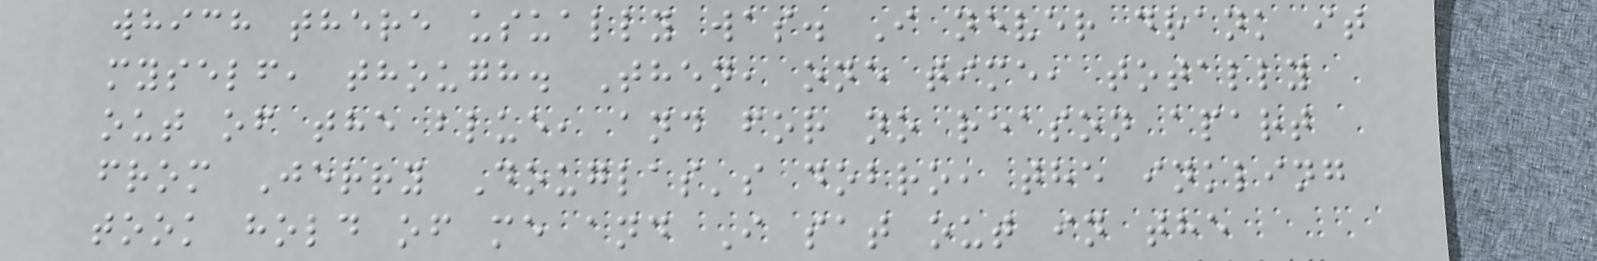which there usually was. I never drank it
myself, though. Then, one time, totally
out of the blue, and for no reason apart
from Jerry Douglas's dobro, the inkling
took hold of me and I sat out in the
